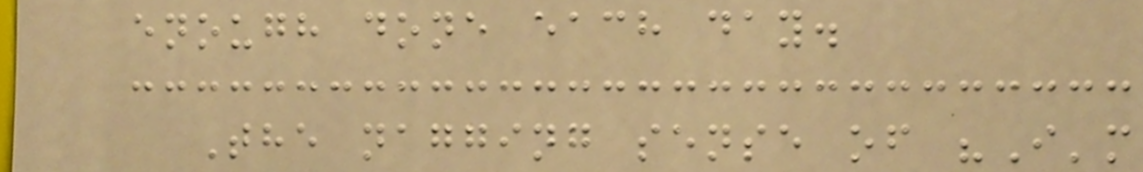enough done each day.
The nagging sense of "I'm
